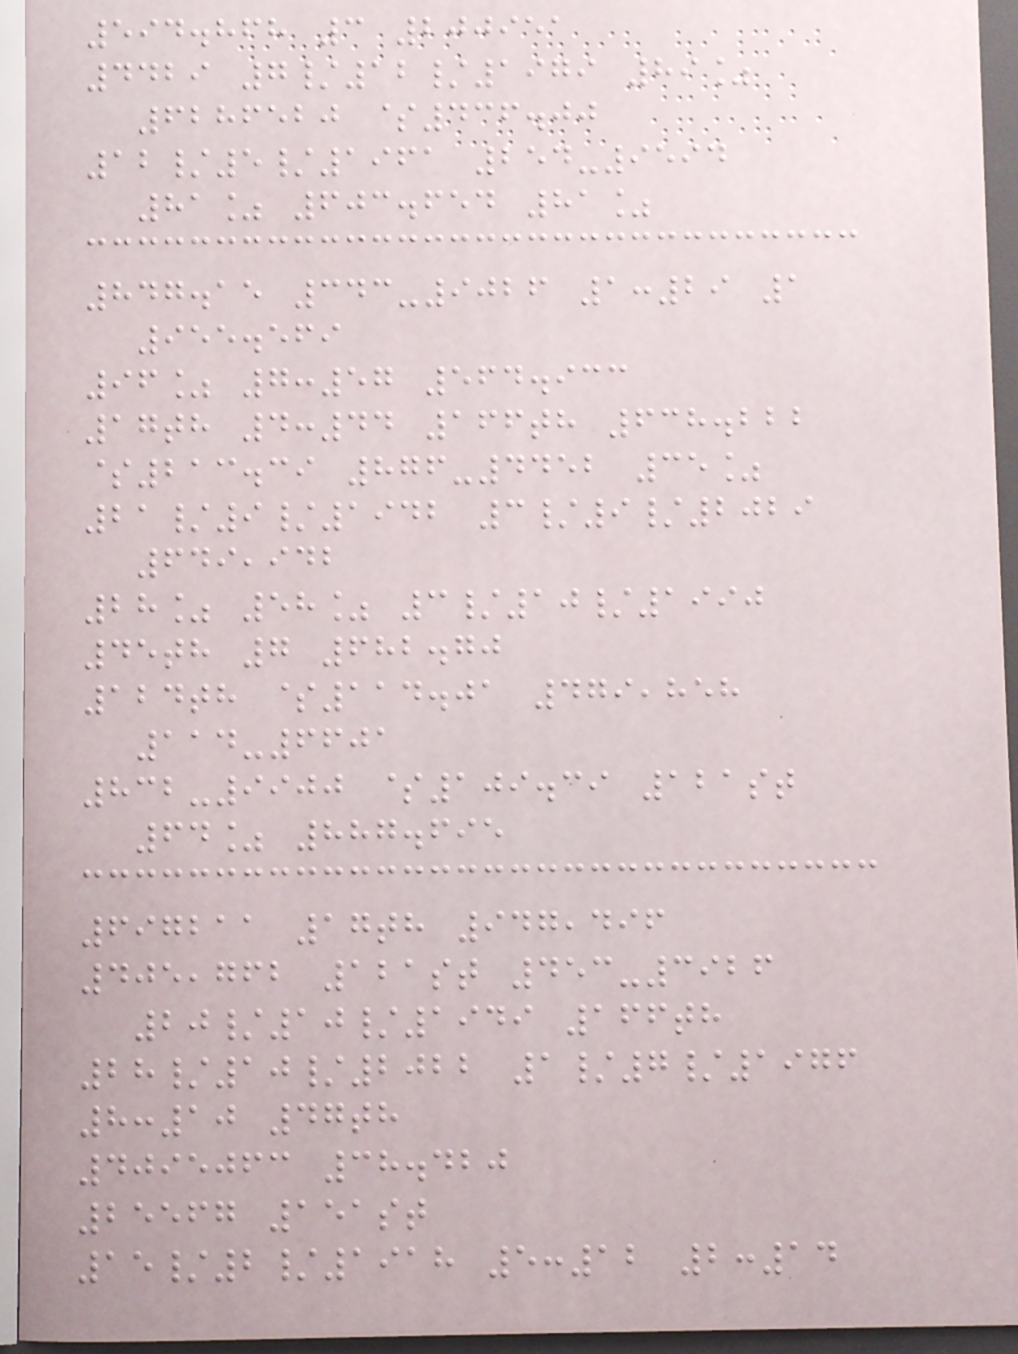594.868 3 200951
4429 7/12/1979 89%
6286520 $436.00
12/5/1961 254-9594
81% 603.654 81%
847.15 343-9026 1:29 1
955.569
96% 7:57 564.933
17th 4:44 166th 638.222
$213.39 876-4452 35%
21/9/1942 3/9/2029
649,942
28% 58% 3/10/1990
45th 7 682.70
124th $114.01 479,858
114-6601
832-9900 $109.39 121st
64% 887.695
697211 17th 947,496
405,762 121st 453-3926
20/10/1949 166th
28/10/2022 1/7/1976
8:10 47th
4095063 38.420
25567 151st
15/2/1918 5:12 2:14
